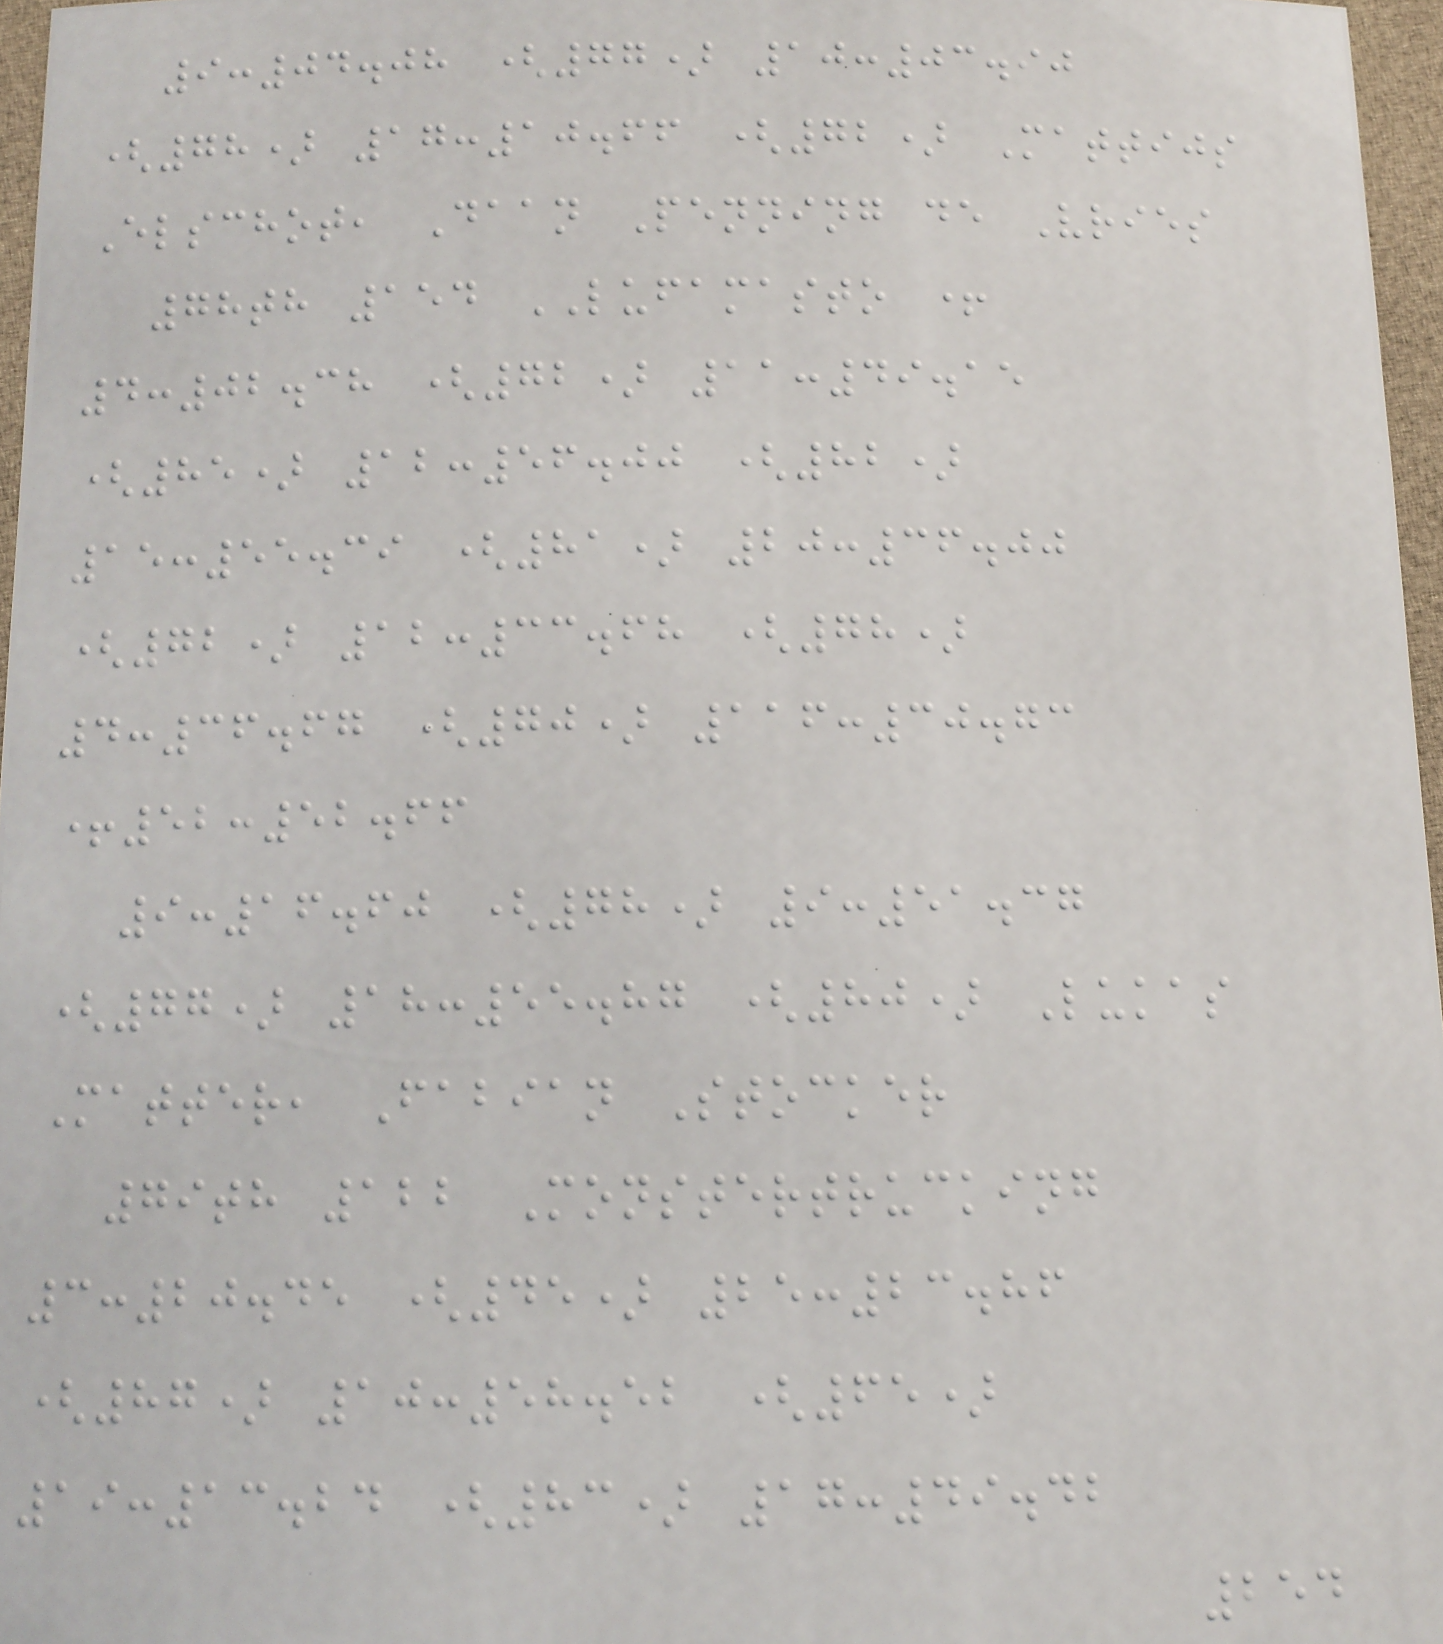9:04.08 (77) 10:03.90
(78) 17:10.66 (72) Mattijs
Elschot, Daan Penning de Vries
78th 154 LUFAMASTO +
4:02.38 (72) 11:49.15
(85) 12:56.00 (82)
15:55.39 (81) 20:36.00
(72) 12:33.68 (78)
4:36.67 (70) 116:30.73
+52:52.66
9:16.60 (78) 9:51.37
(77) 18:55.87 (80) Lukas
Matter, Fabian Stocker
79th 122 Monstertrucking
3:20.45 (45) 25:23.86
(87) 10:58.52 (65)
19:13.24 (83) 17:49.42
254
